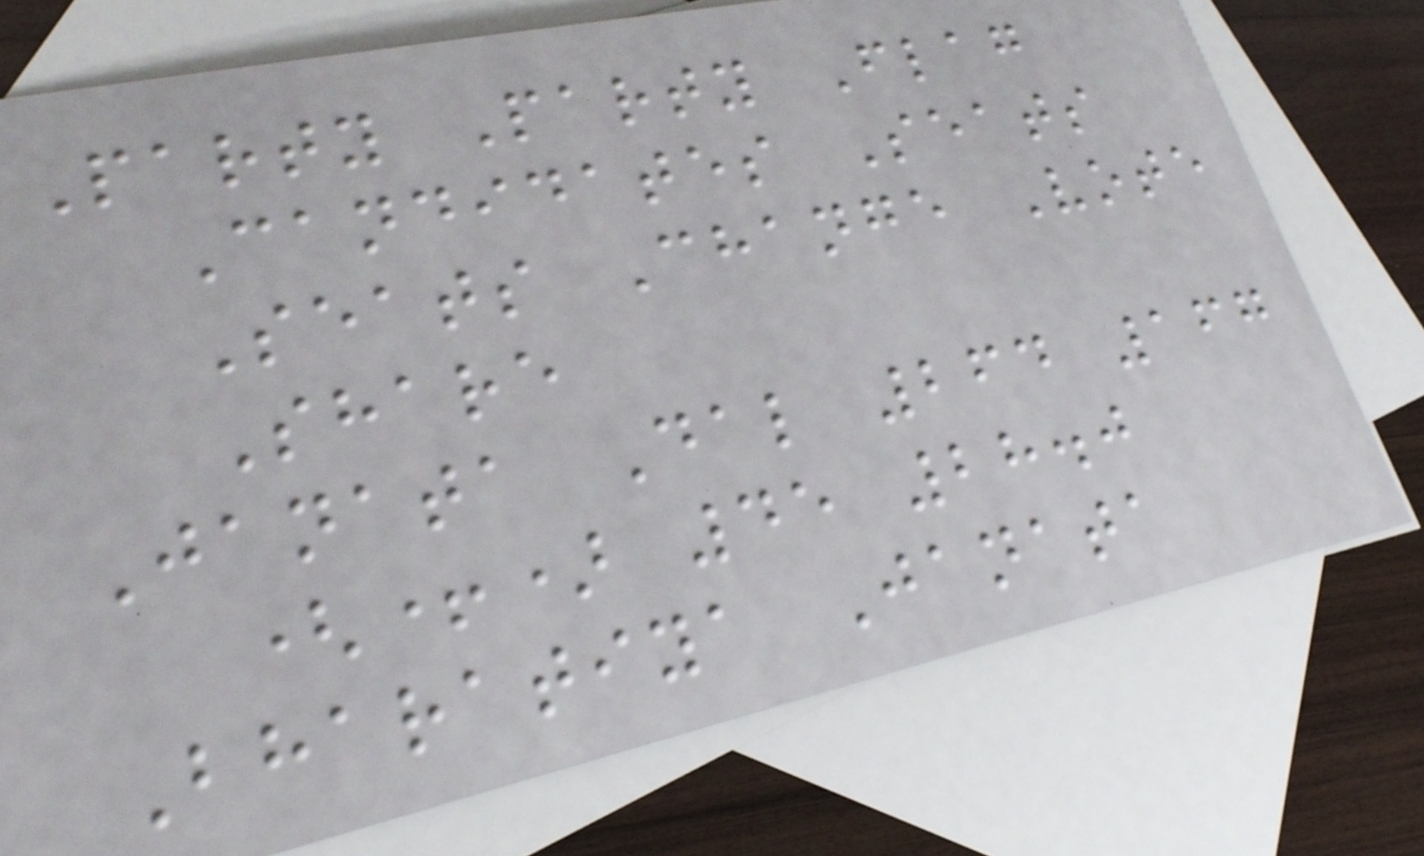Party Party Flag
Candidates Seats
Seats Change Vote
Share
Janata Dal 264 167
(+) 45 28.0
Bharatiya Janata
